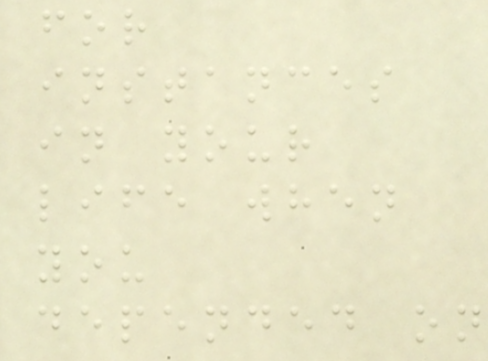for
instances
in your
life when
you
depended on
